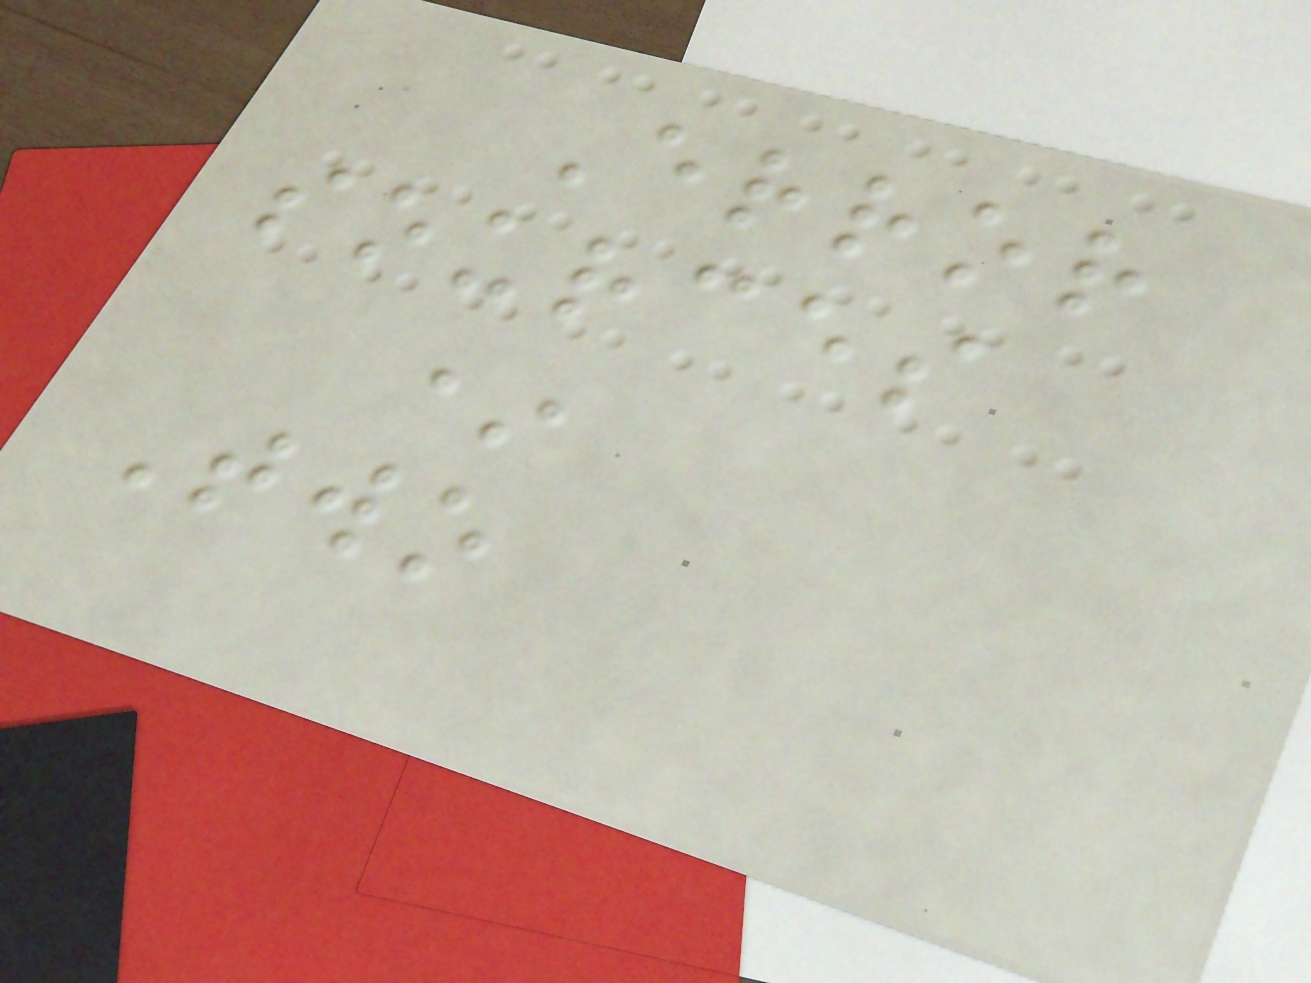Error
sources
*
Two
